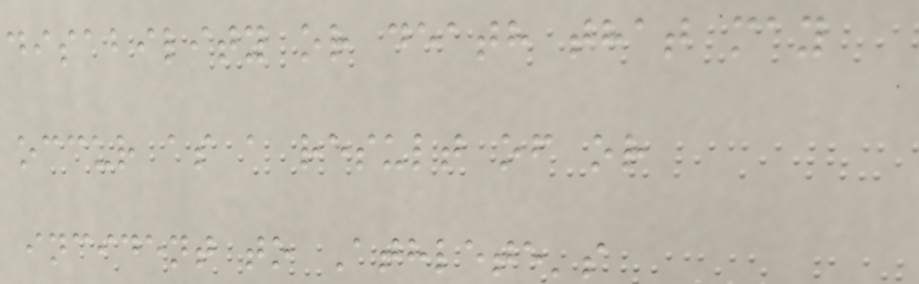disability or death that may
occur as a result of or
incident to Athlete's
